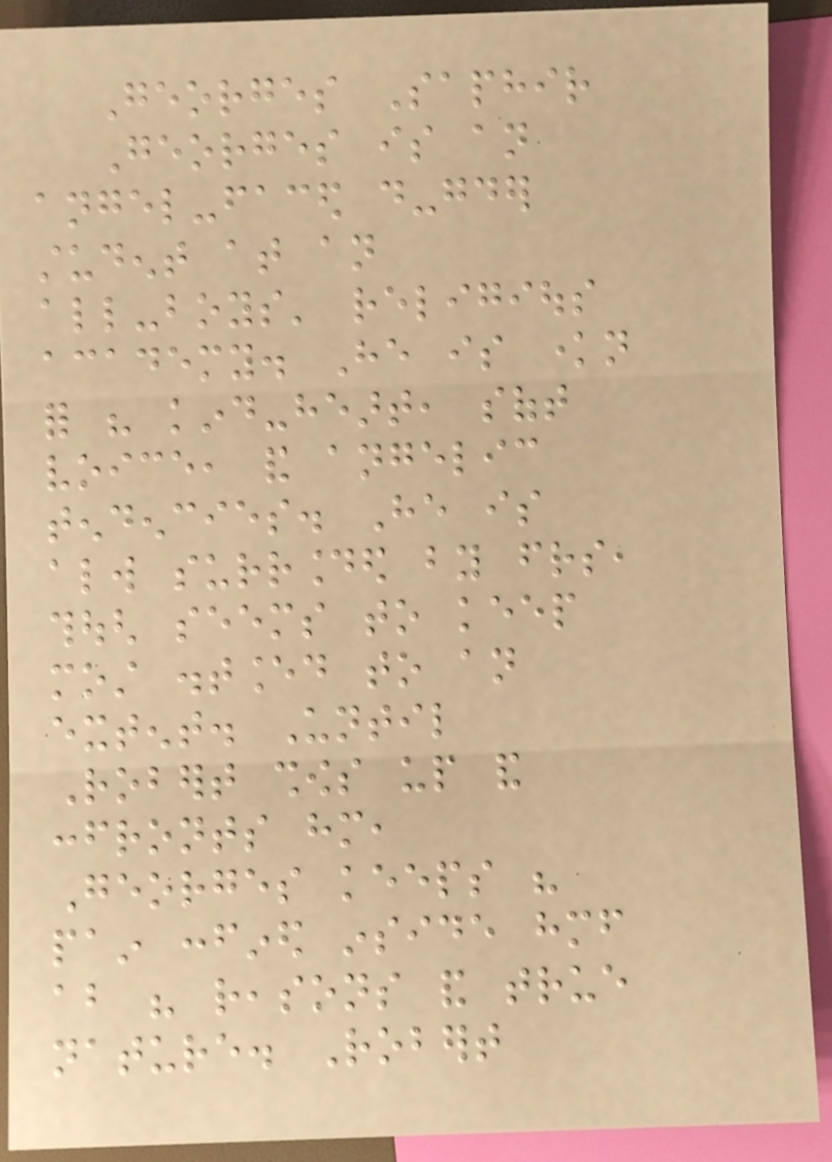Georges Saphir
Georges is an
angel-faced do-gooder
student at an
all-boys' religious
academy. He is known
for his kind-heart, soft
voice, and angelic
tendencies. He is
always surrounded by friends,
though seems to keep
most distanced to an
extent. Until
Robert shows up and
confronts him,
Georges keeps his
pain confined inside himself
about his reasons and true
nature. Robert
